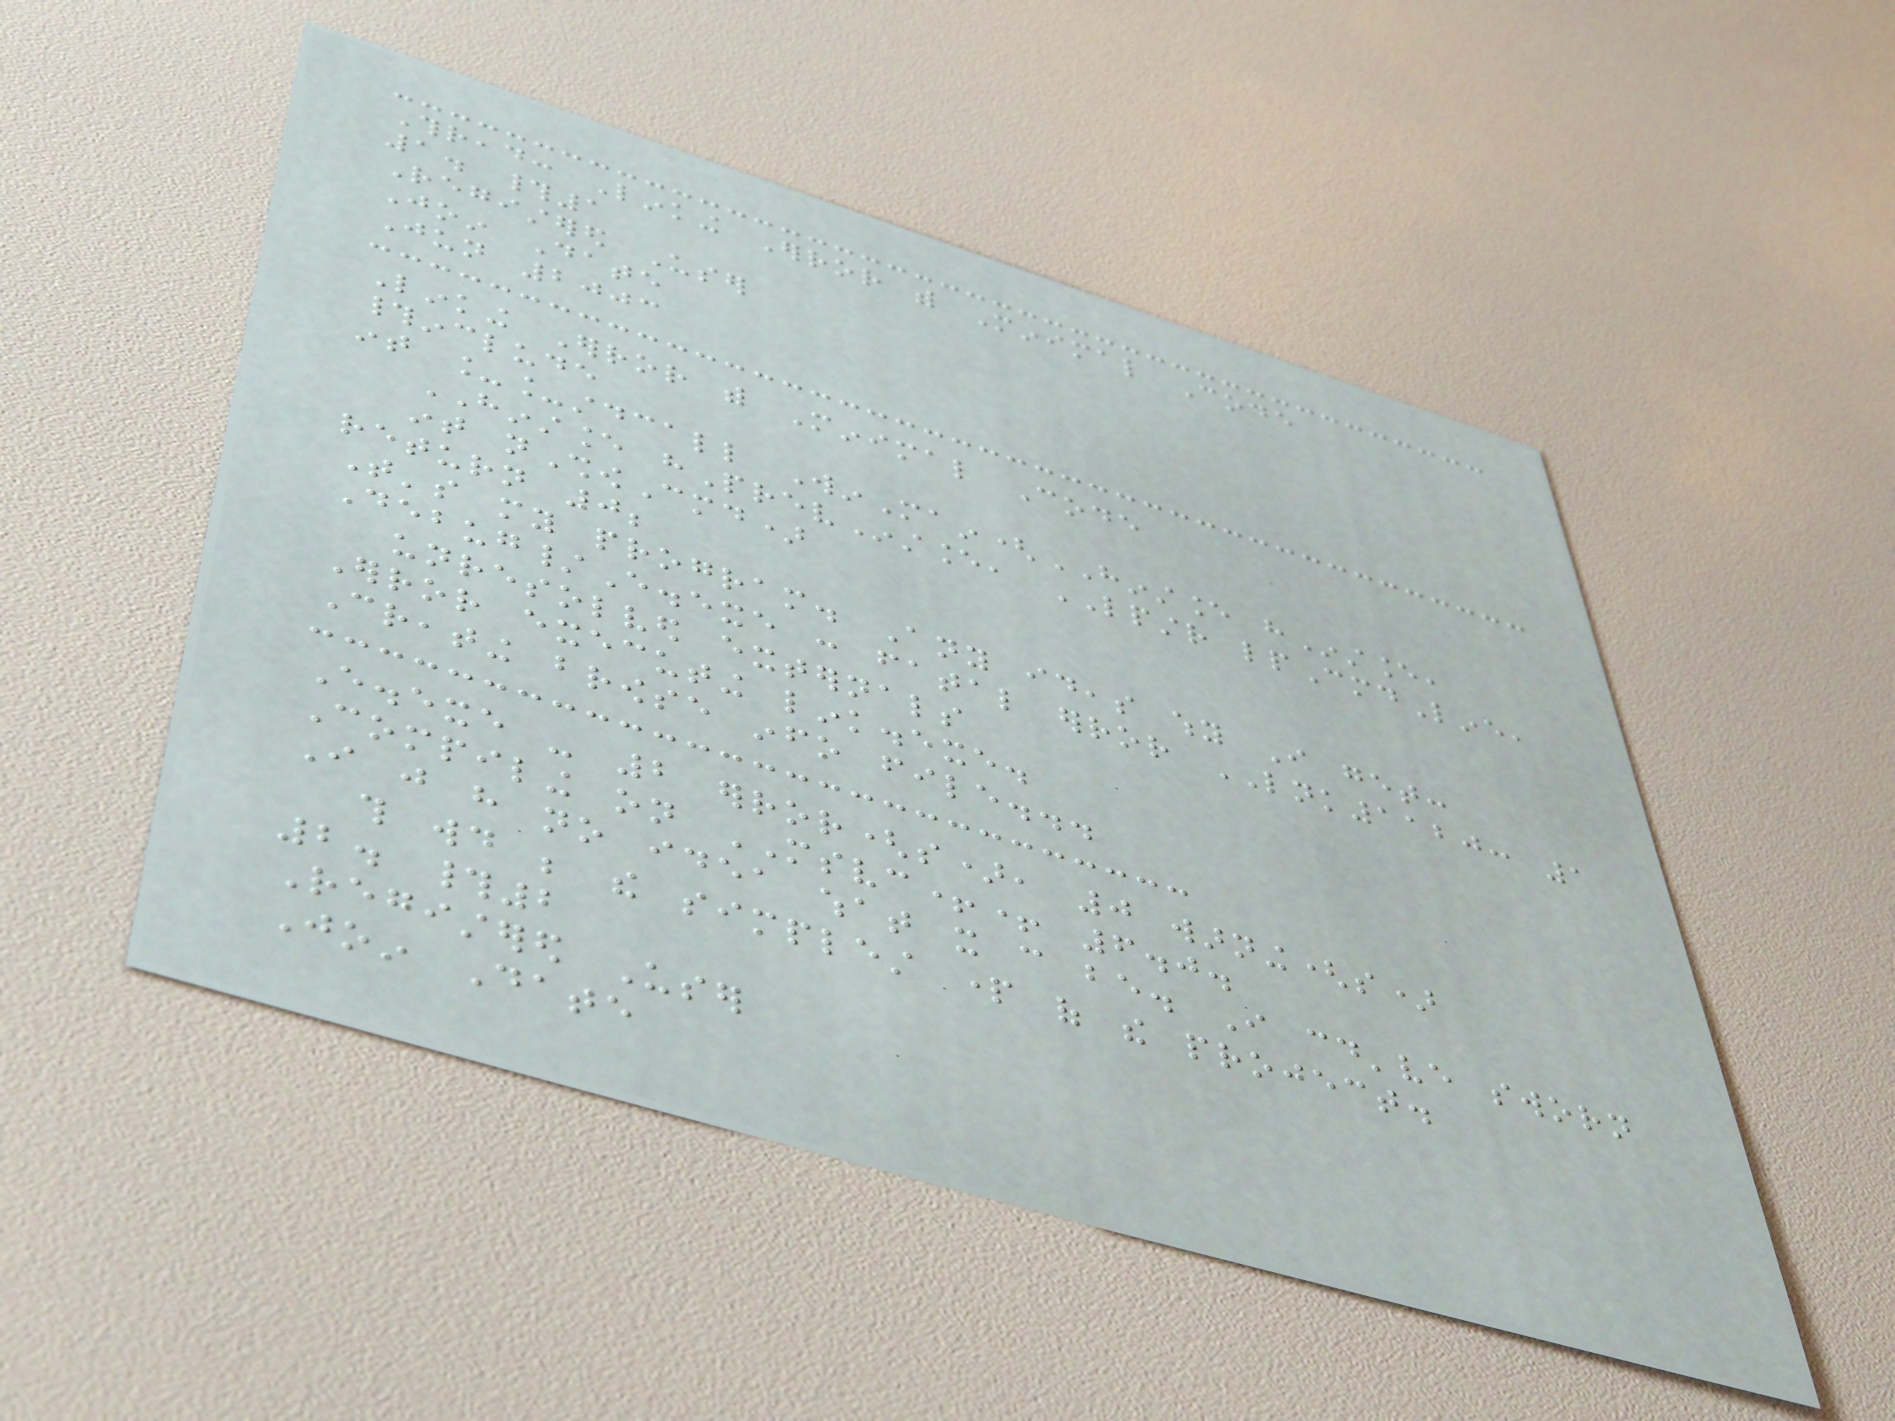Thread: Linking Error with Minimal Code
1. #1
Registered User
Join Date
Jun 2003
Linking Error with Minimal Code
#include
int __stdcall WinMain(HINSTANCE hInstance,
HINSTANCE hPrevInstance, LPSTR lpCmdLine,
int nShowCmd)
return 0;
That's my program. Any ideas why I get:
Debug/E.exe : fatal error LNK1120: 1
unresolved externals
Error executing link.exe.
Creating browse info file...
E.exe - 2 error(s), 0 warning(s)
Compiling on MSVC++ 6.0.
I just have no idea what it can be. I could've sworn
this would be the simplest part of the project.
2. #2
Registered User
Join Date
